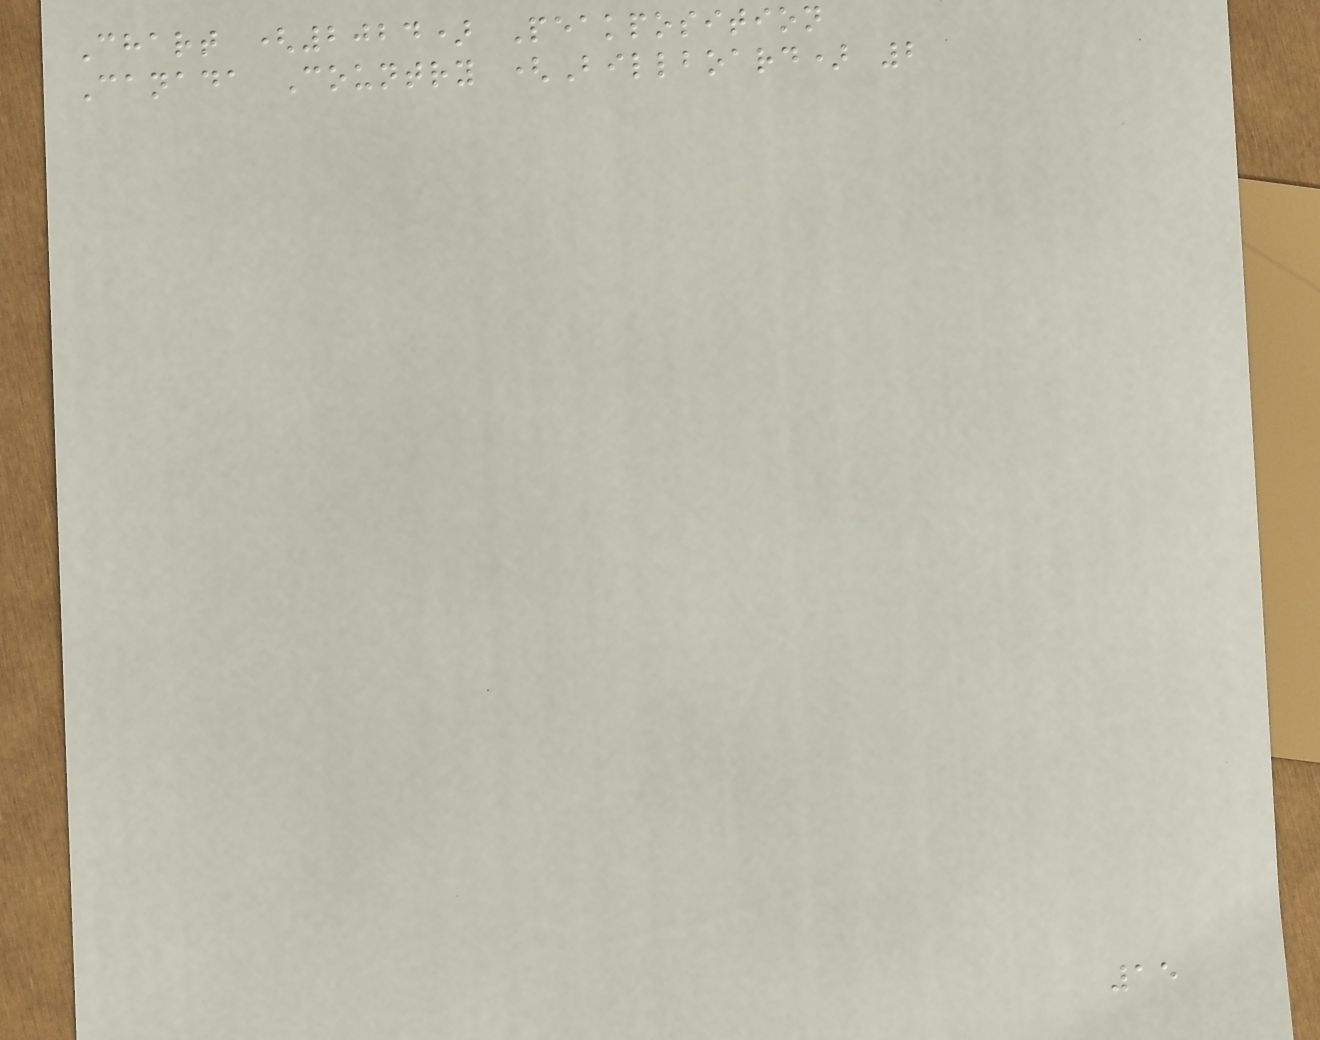Chart (2024) Peakposition
Canada Country (Billboard) 2
15
